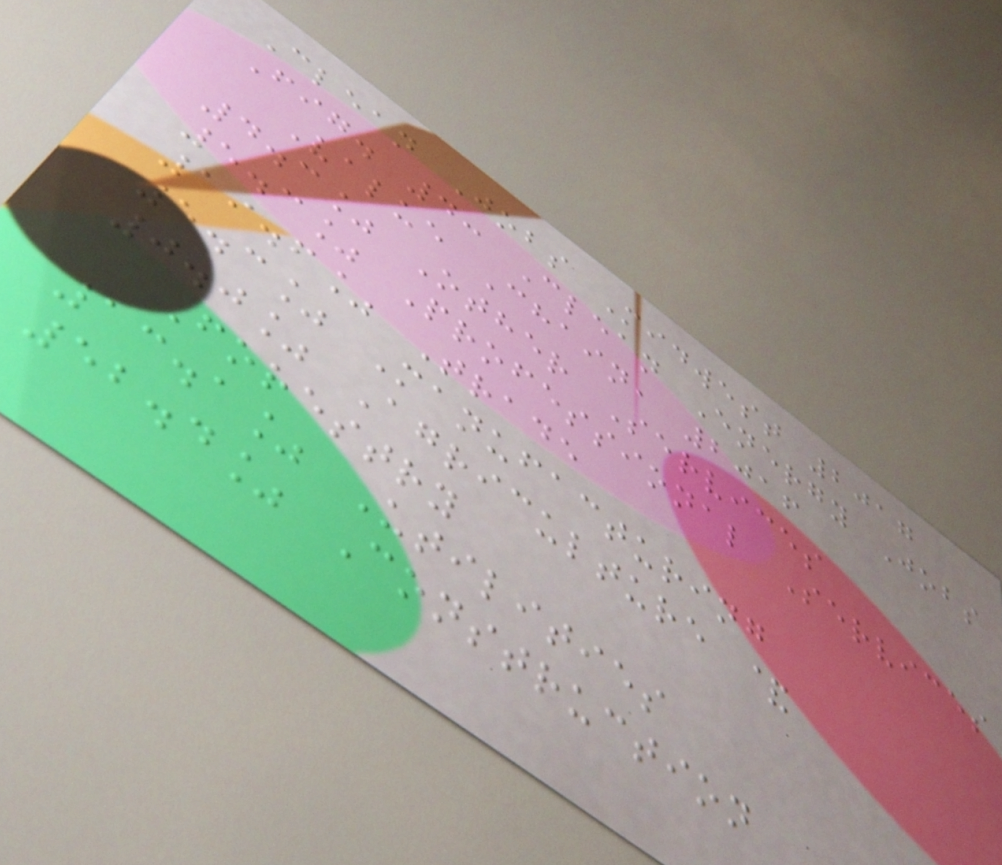Clean Jobs Midwest 2017
Fig. 4: Clean Energy Jobs
Value Chain, 2016
4.3% Other Services
5.3% Professional Services
19.6% Trade
5.3% Manufacturing
0.0% Agriculture &
Forestry
13.1% Utilities
52.4% Construction
